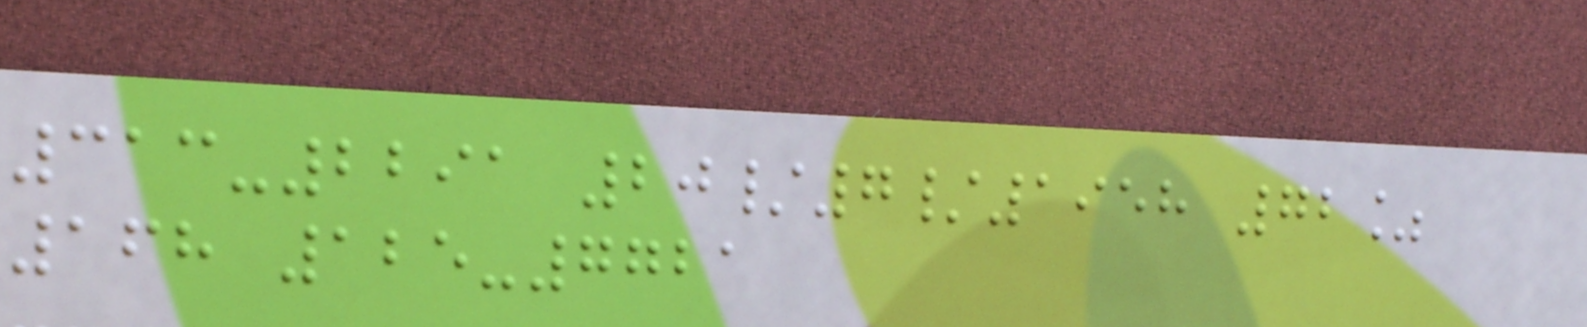313-2291 20/7/1958 72%
168 125-7721
